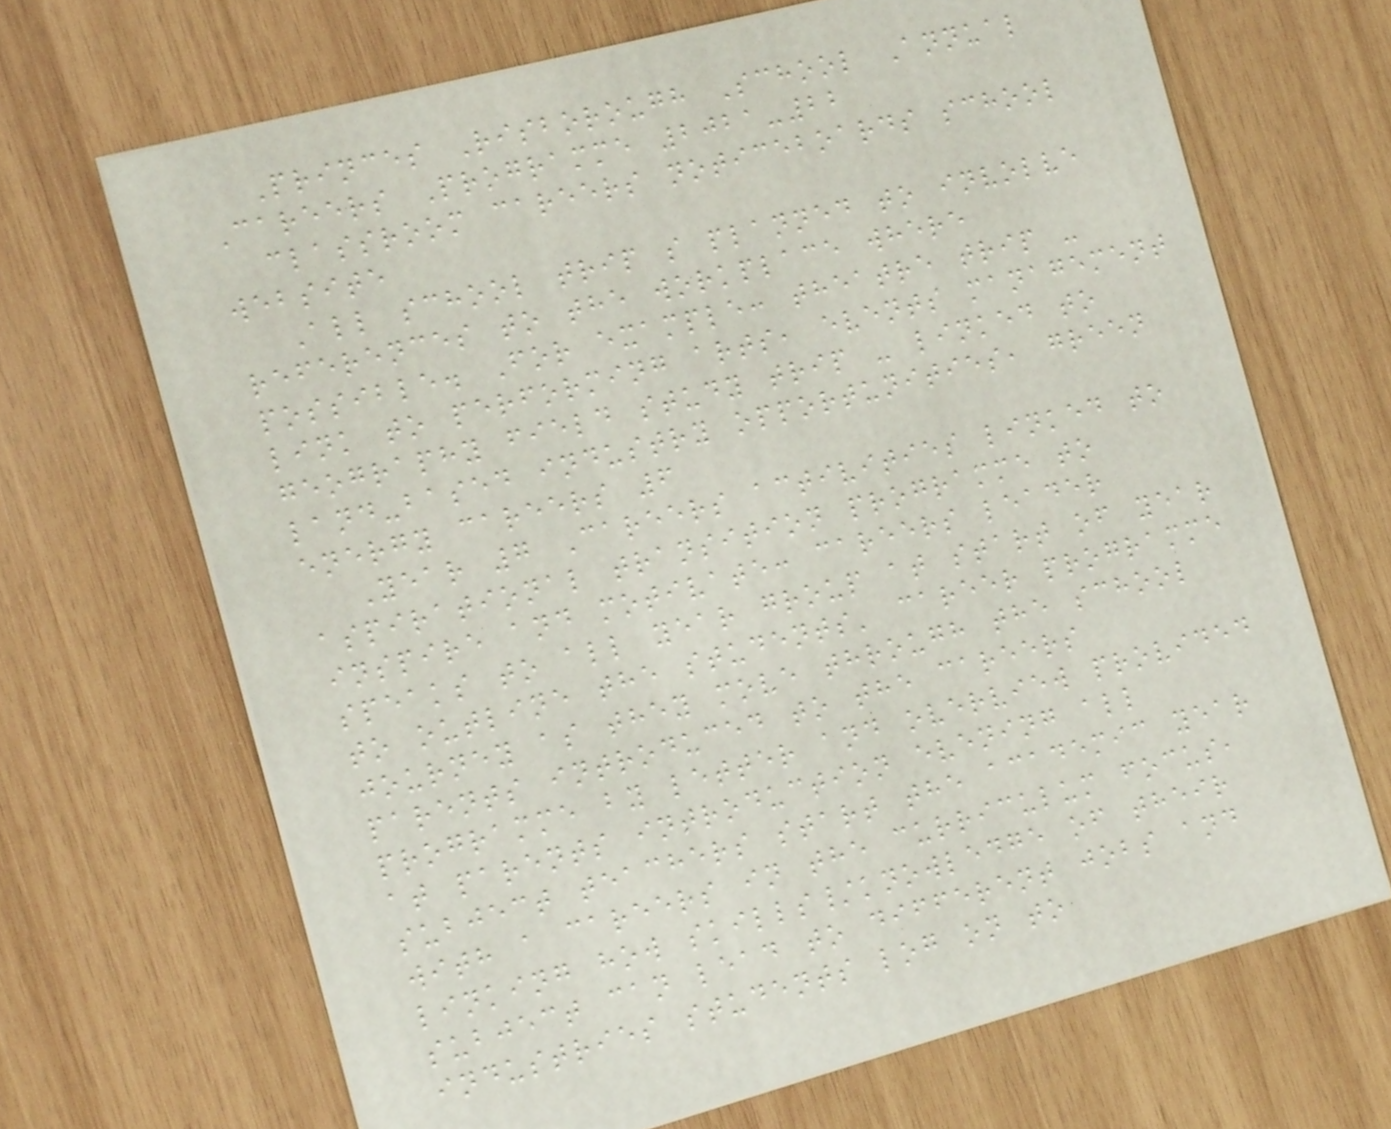Princes Risborough School Annual
Careers Programme 2021-22
classroom careers noticeboards school
website
All school trip s planned to involve
references to the workplace where
possible. For example: theatre trip -
link to performing arts, events management
geography field study trip - linked to
land-based industry opportunities, green
energy careers 6
Year 7 Careers activities linked to
aspirational transition programme to
inspire and motivate: careers leader
speaks to all year group at start of year
to outline the students' career programme
journey as they move through the school
parents introduced to the careers
programme by letter and overview provided
at parents introduction evening all
subject teachers start the academic year
with a careers in the curriculum focus,
linking how skills/knowledge of their
subject can lead to different jobs and
industries students log on to
